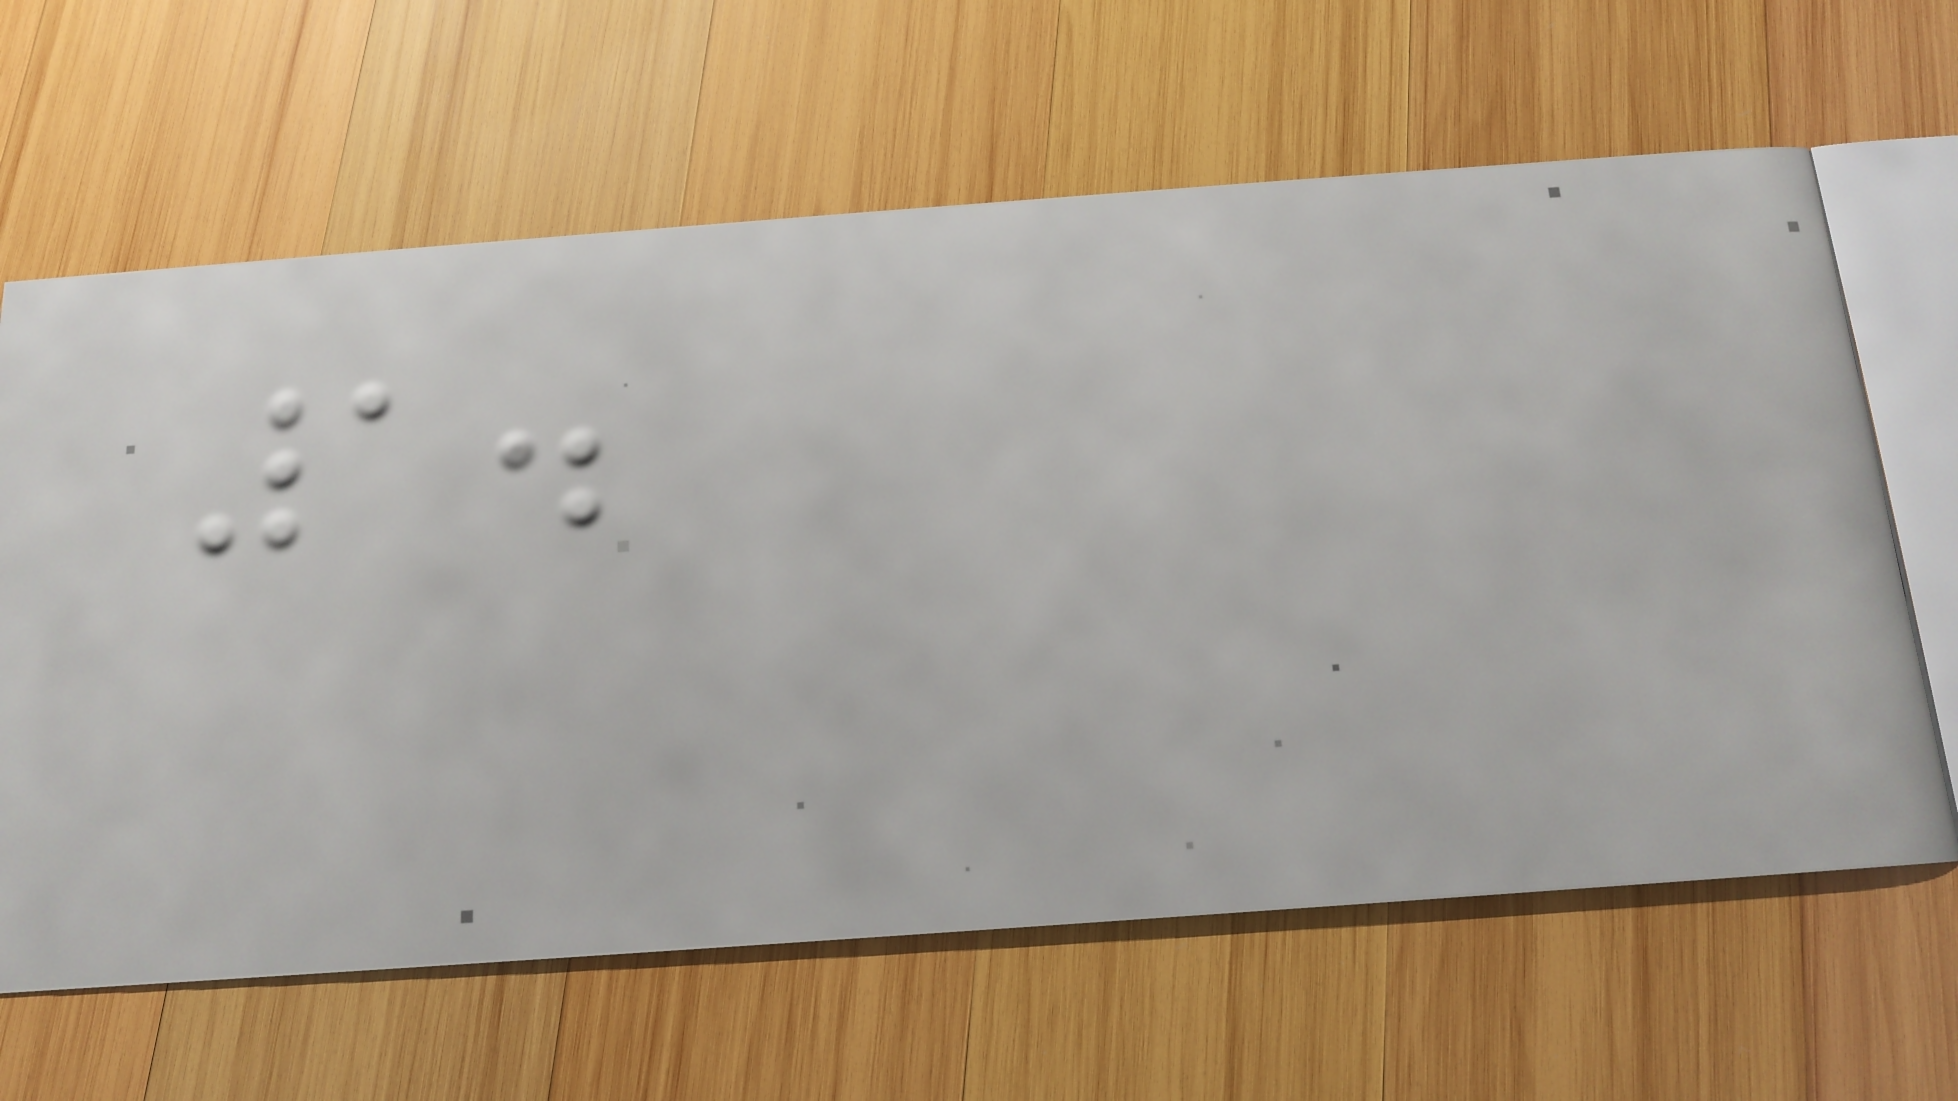1.
